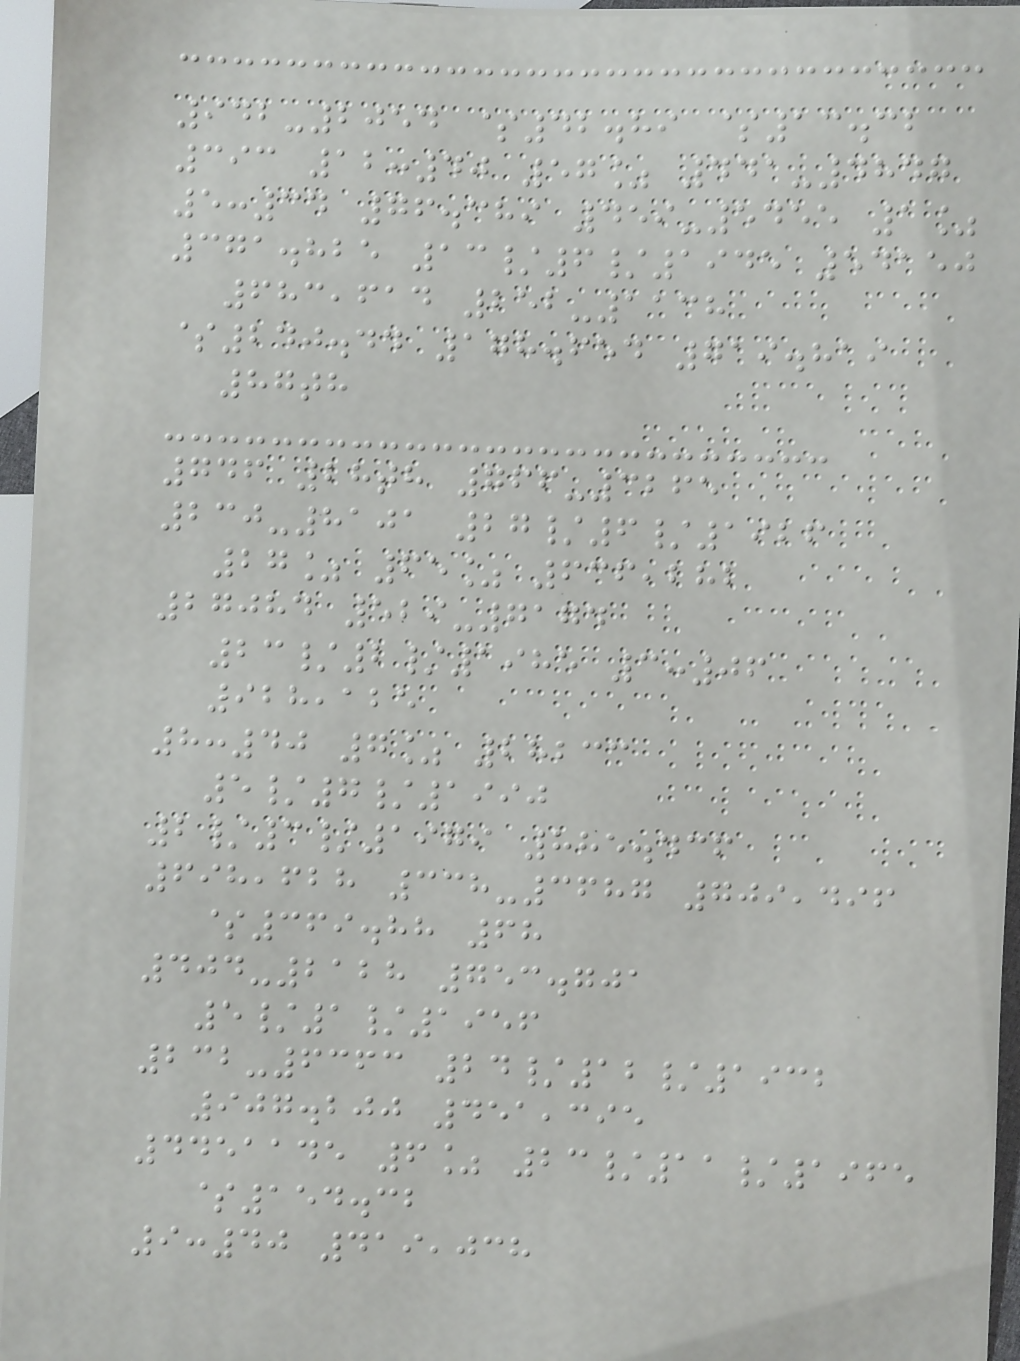942-2054 $42.89 $13.32
393 12:40 57% 441-4847
5:34 76.389 459-5455 1%
371.825 13/6/1945 54150
683,614 252-1138
$240.44 178.654 719.819
87th
746 28th 766-3265
230-8101 27/6/1926
27% 65% 636,282
27084 529-7174
23/2/1985 3:06
928,125
8:40 7% 28233
5/7/1990
2/3/1979 885.436
698,628 338-3687 709,496
$369.88 68
404-2128 753.701
5/1/1956
232-6363 24/12/1932
907.200 451,395
4451145 6% 23/11/1965
$154.32
9:40 419,038
